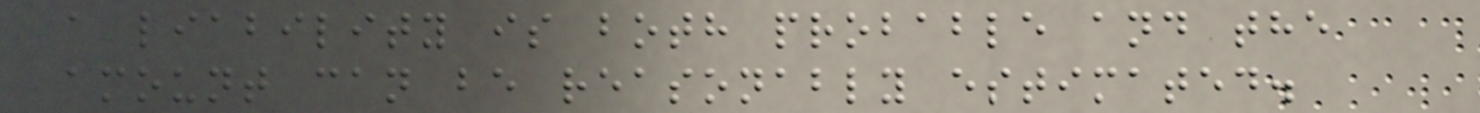a liability is both probable and the
amount can be reasonably estimated.
